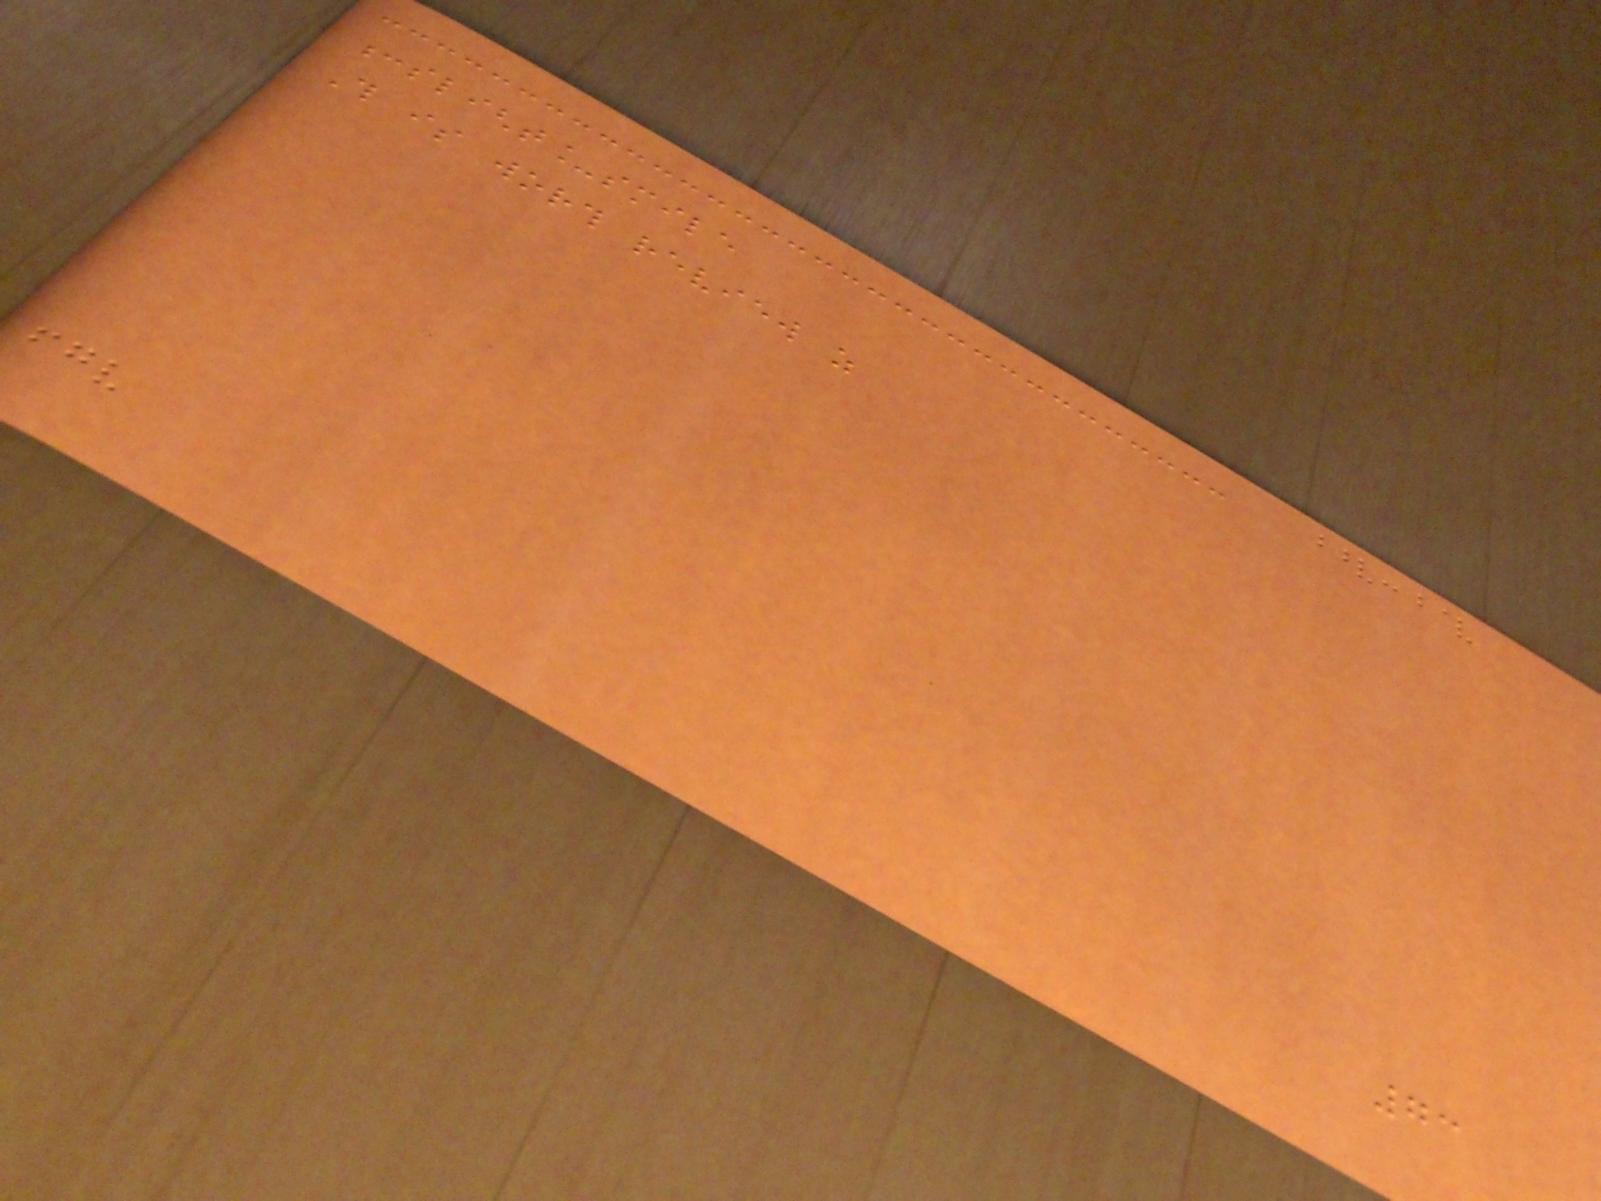:slight_smile
This is worth review as
73
